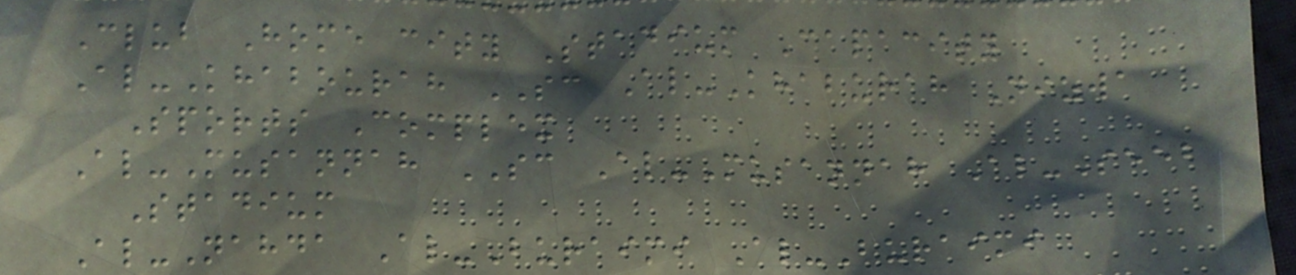Club Home city Stadium Capacity
Al-Khabourah SC Al-Khaburah Nizwa
Sports Complex
Al-Musannah SC Al-Musannah Al-Seeb
Stadium
Al-Nahda Al-Buraimi Al-Buraimi
